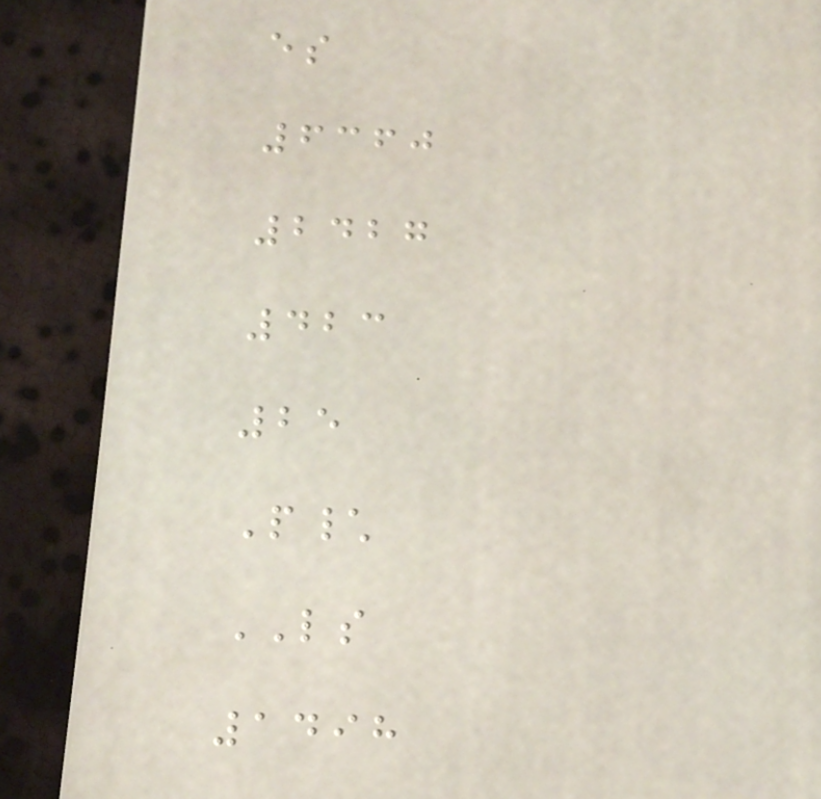es
6360
2427
423
25
P\
LS
1498
